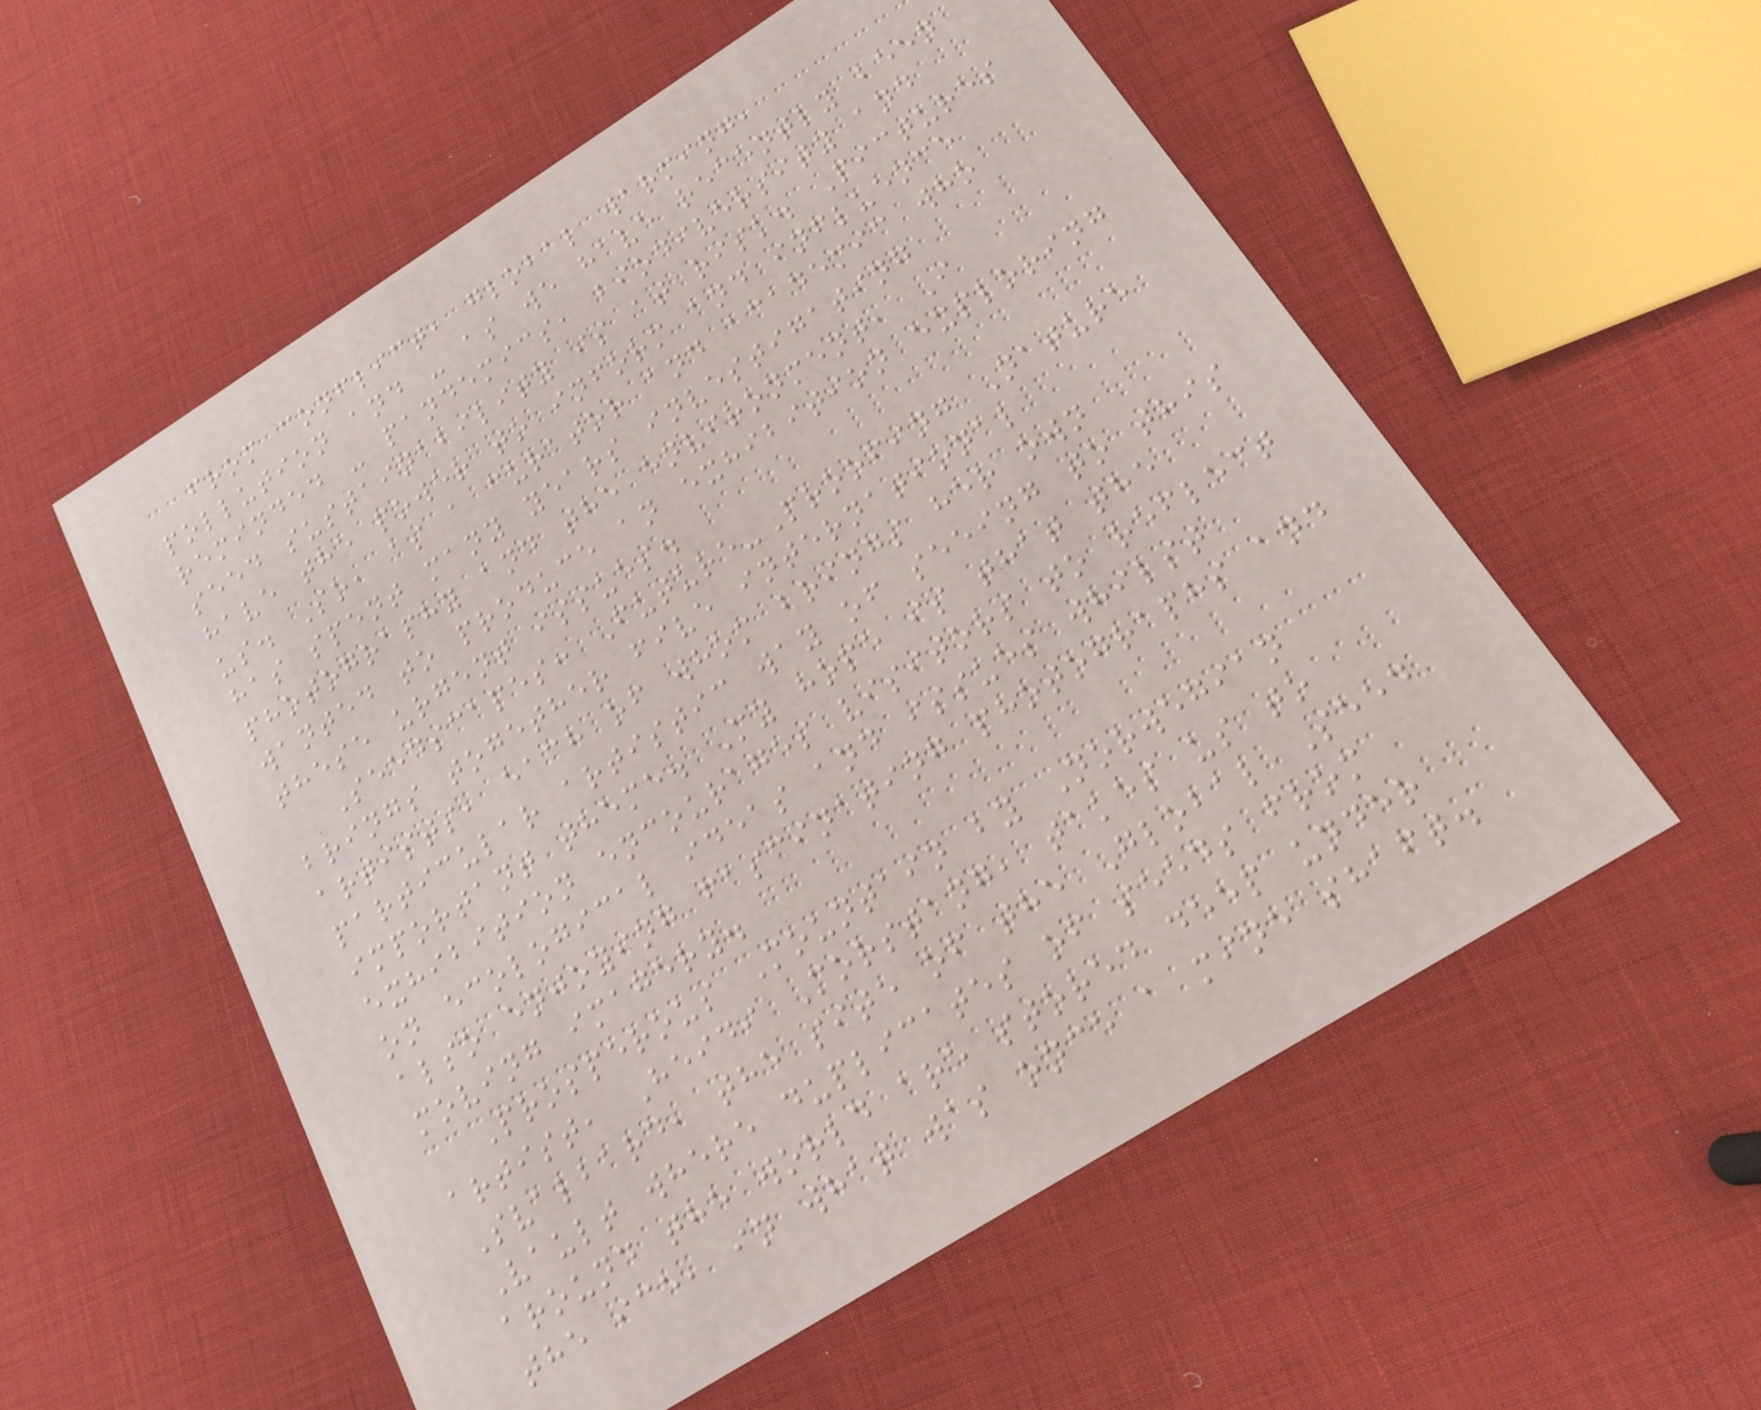from conflict, global warming,
pollution and - as we have recently been
reminded - pandemics, biodiversity and
seed sustainability is at risk. Pictures
have the power to inform and influence
us. So, as a curator and academic who
has spent many years investigating
photography and the environment, I
wanted to produce an exhibition exploring
these urgent issues.
Seedscapes: Future-Proofing Nature
brings together five international
artists, each of whom brings her own
particular artistic way of seeing to this
important theme. My hope is that the
exhibition encourages visitors to reflect
on ecological ideas and issues whilst
also enjoying fascinating photographs and
moving imagery.
Prosperous Mountain by Norwegian
artist, Heidi Morstang, takes us to
Svalbard, the site of the Global Seed
Vault where duplicates of seeds from
around the world are stored deep under
the ice, in what was once a mine shaft.
